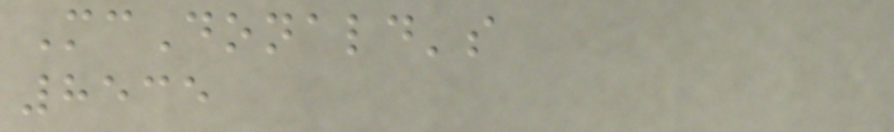McDonald's
8535
